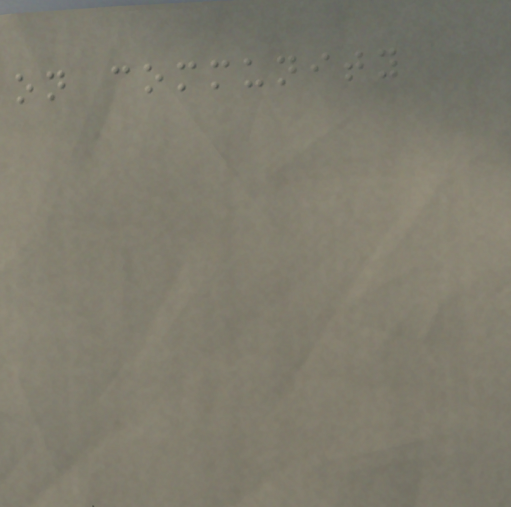on community
